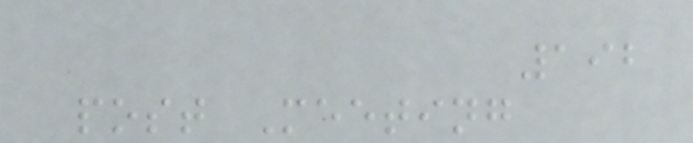192
post Meeting
